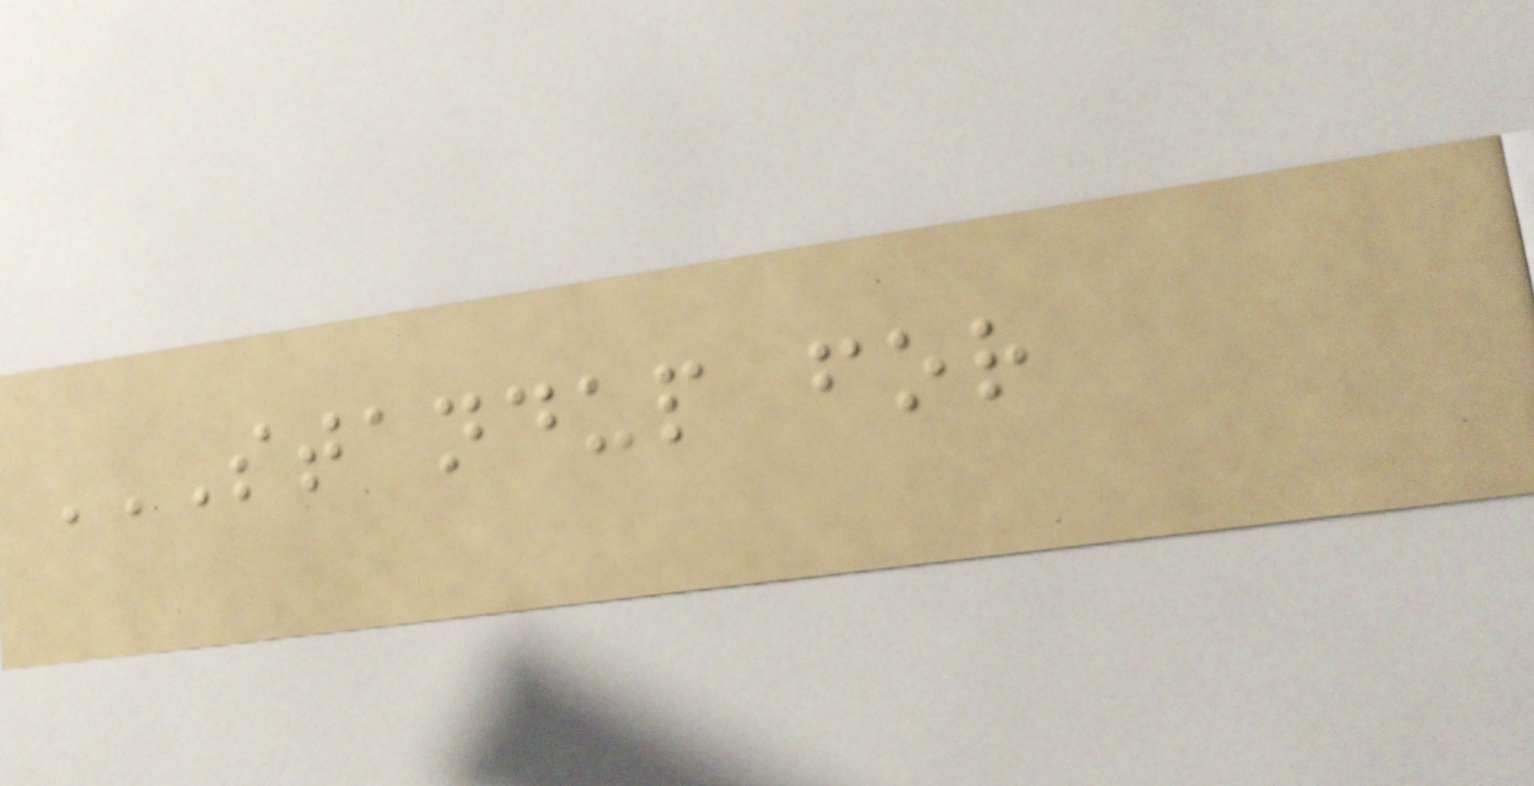STANDUP FOR
